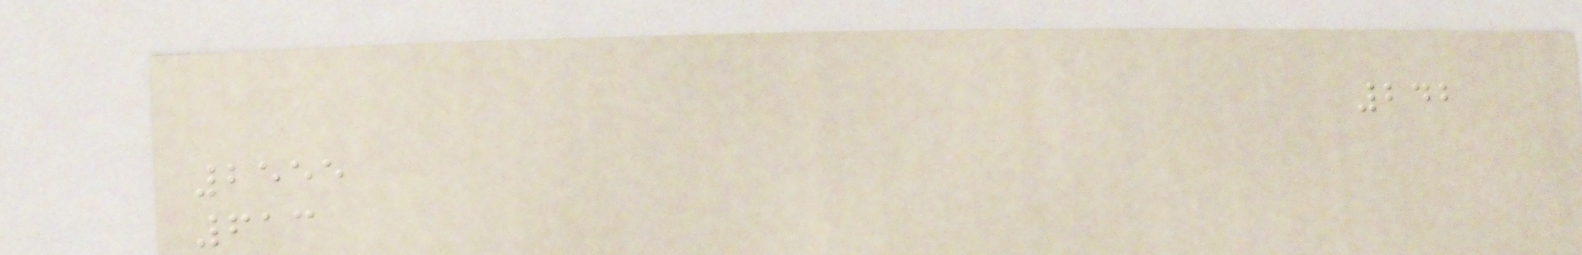242
2555
613
